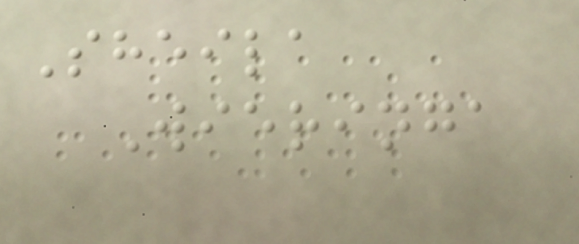Sheila
Wieringa
